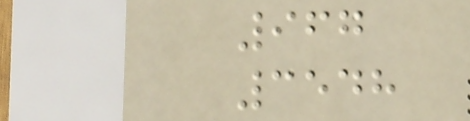967
3548
